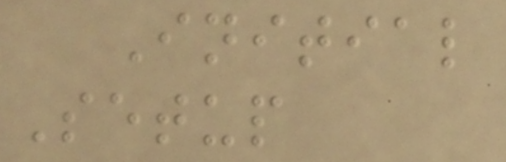Initial
Setup
